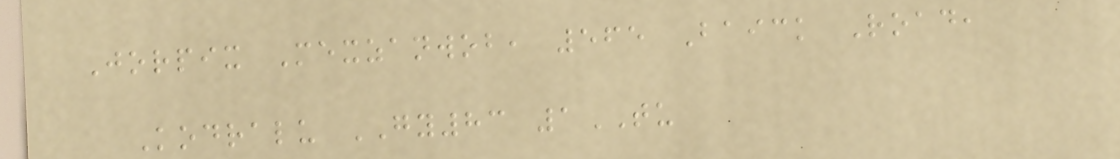Jorpix Mexzanwob, 565 Baick Road,
Kodralu GY83 1TU
